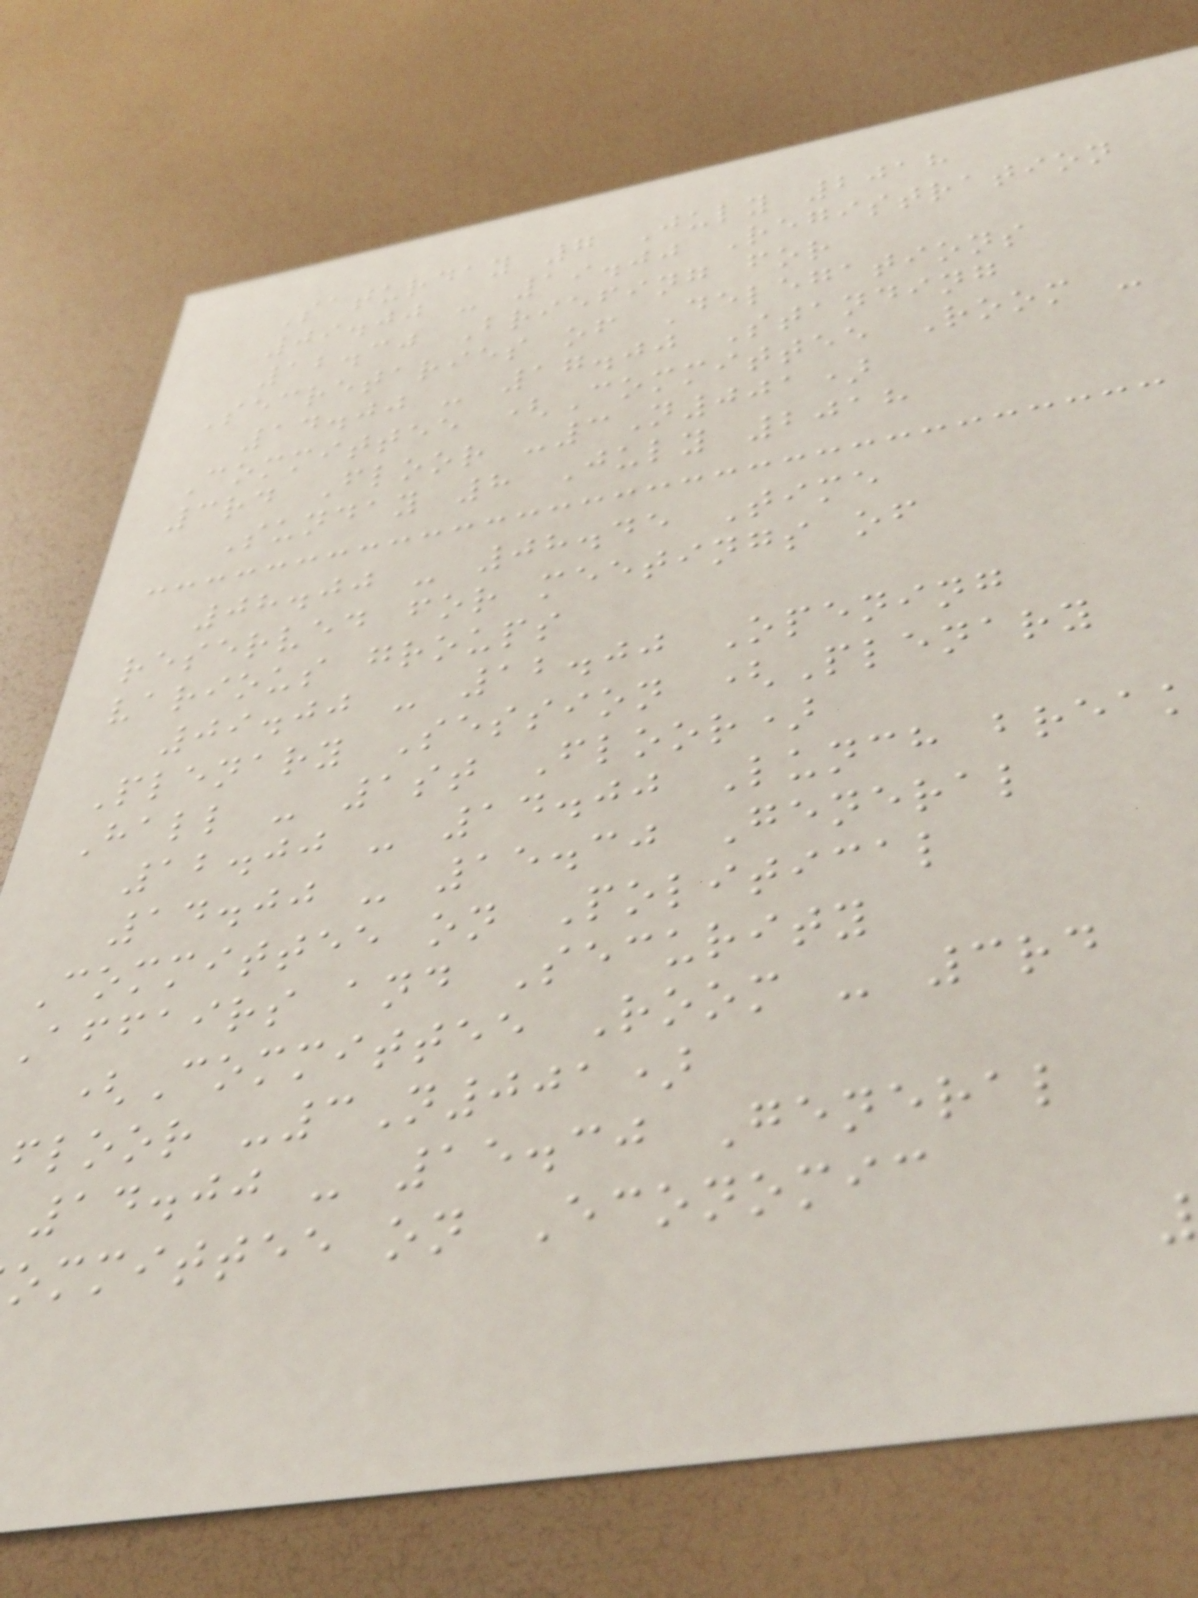Saturday 7 July 2018
09.00 - 19.00 Registration
12.30 Briefing for
Secretaries of Delegations
14.00 - 17.00 Standing
Committee (Committee Room -
3rd Floor -3N001)
Sunday 8 July 2018
08.00 - 08.45 Time
reserved for meetings of
various groups
09.00 - 12.00 Opening
Plenary Session (Plenary
Hall - 1st Floor)
12.00 - 14.00 Lunch break
14.00 - 15.30 General
Committee on Political
Affairs and Security
(Committee Room - 3rd
floor -3N001)
14.00 - 15.30 General
ommittee on Economic
